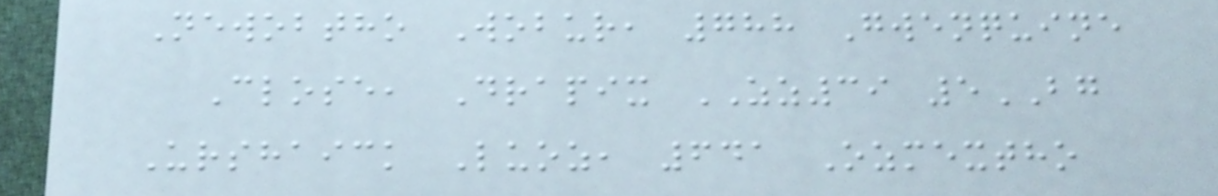Newobtho Wobur, 788 Gwenquine
Close, Drapix ZZ39 5BG
Urshaick Luoz, 641 Ozmextho
